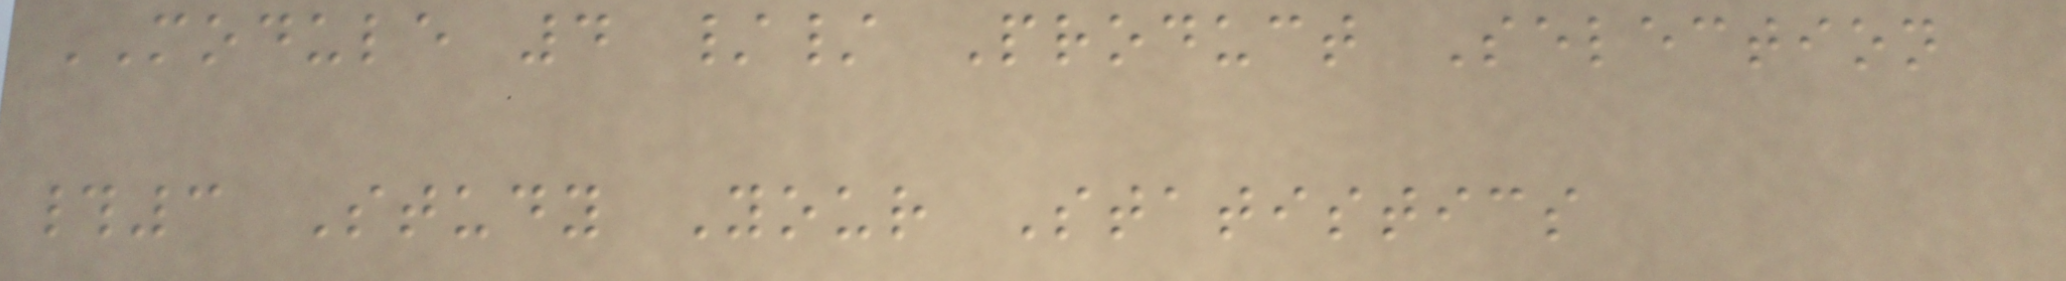MODULE 4 // Product Selection
#3 Study Your Statistics
